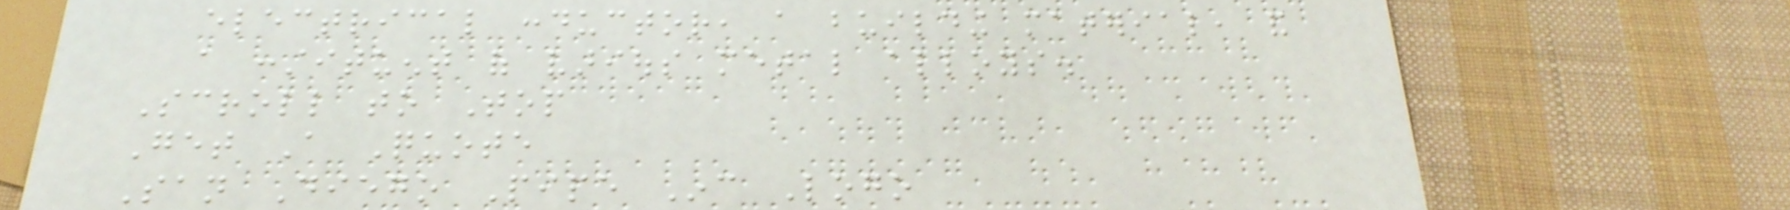electrical conductor, a building material, and
a constituent of various metal alloys.
Scroll to Top
Get A Quote
San Diego Pipe Inc Logo
